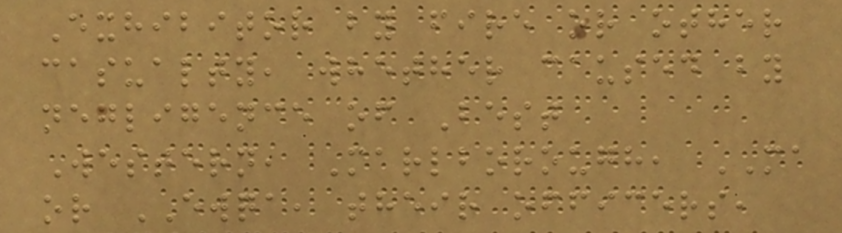Exhibitor by fire or other
casualty, whether caused by
negligence of Best
Western, Marlborough, MA
or EWQA, their officers,
